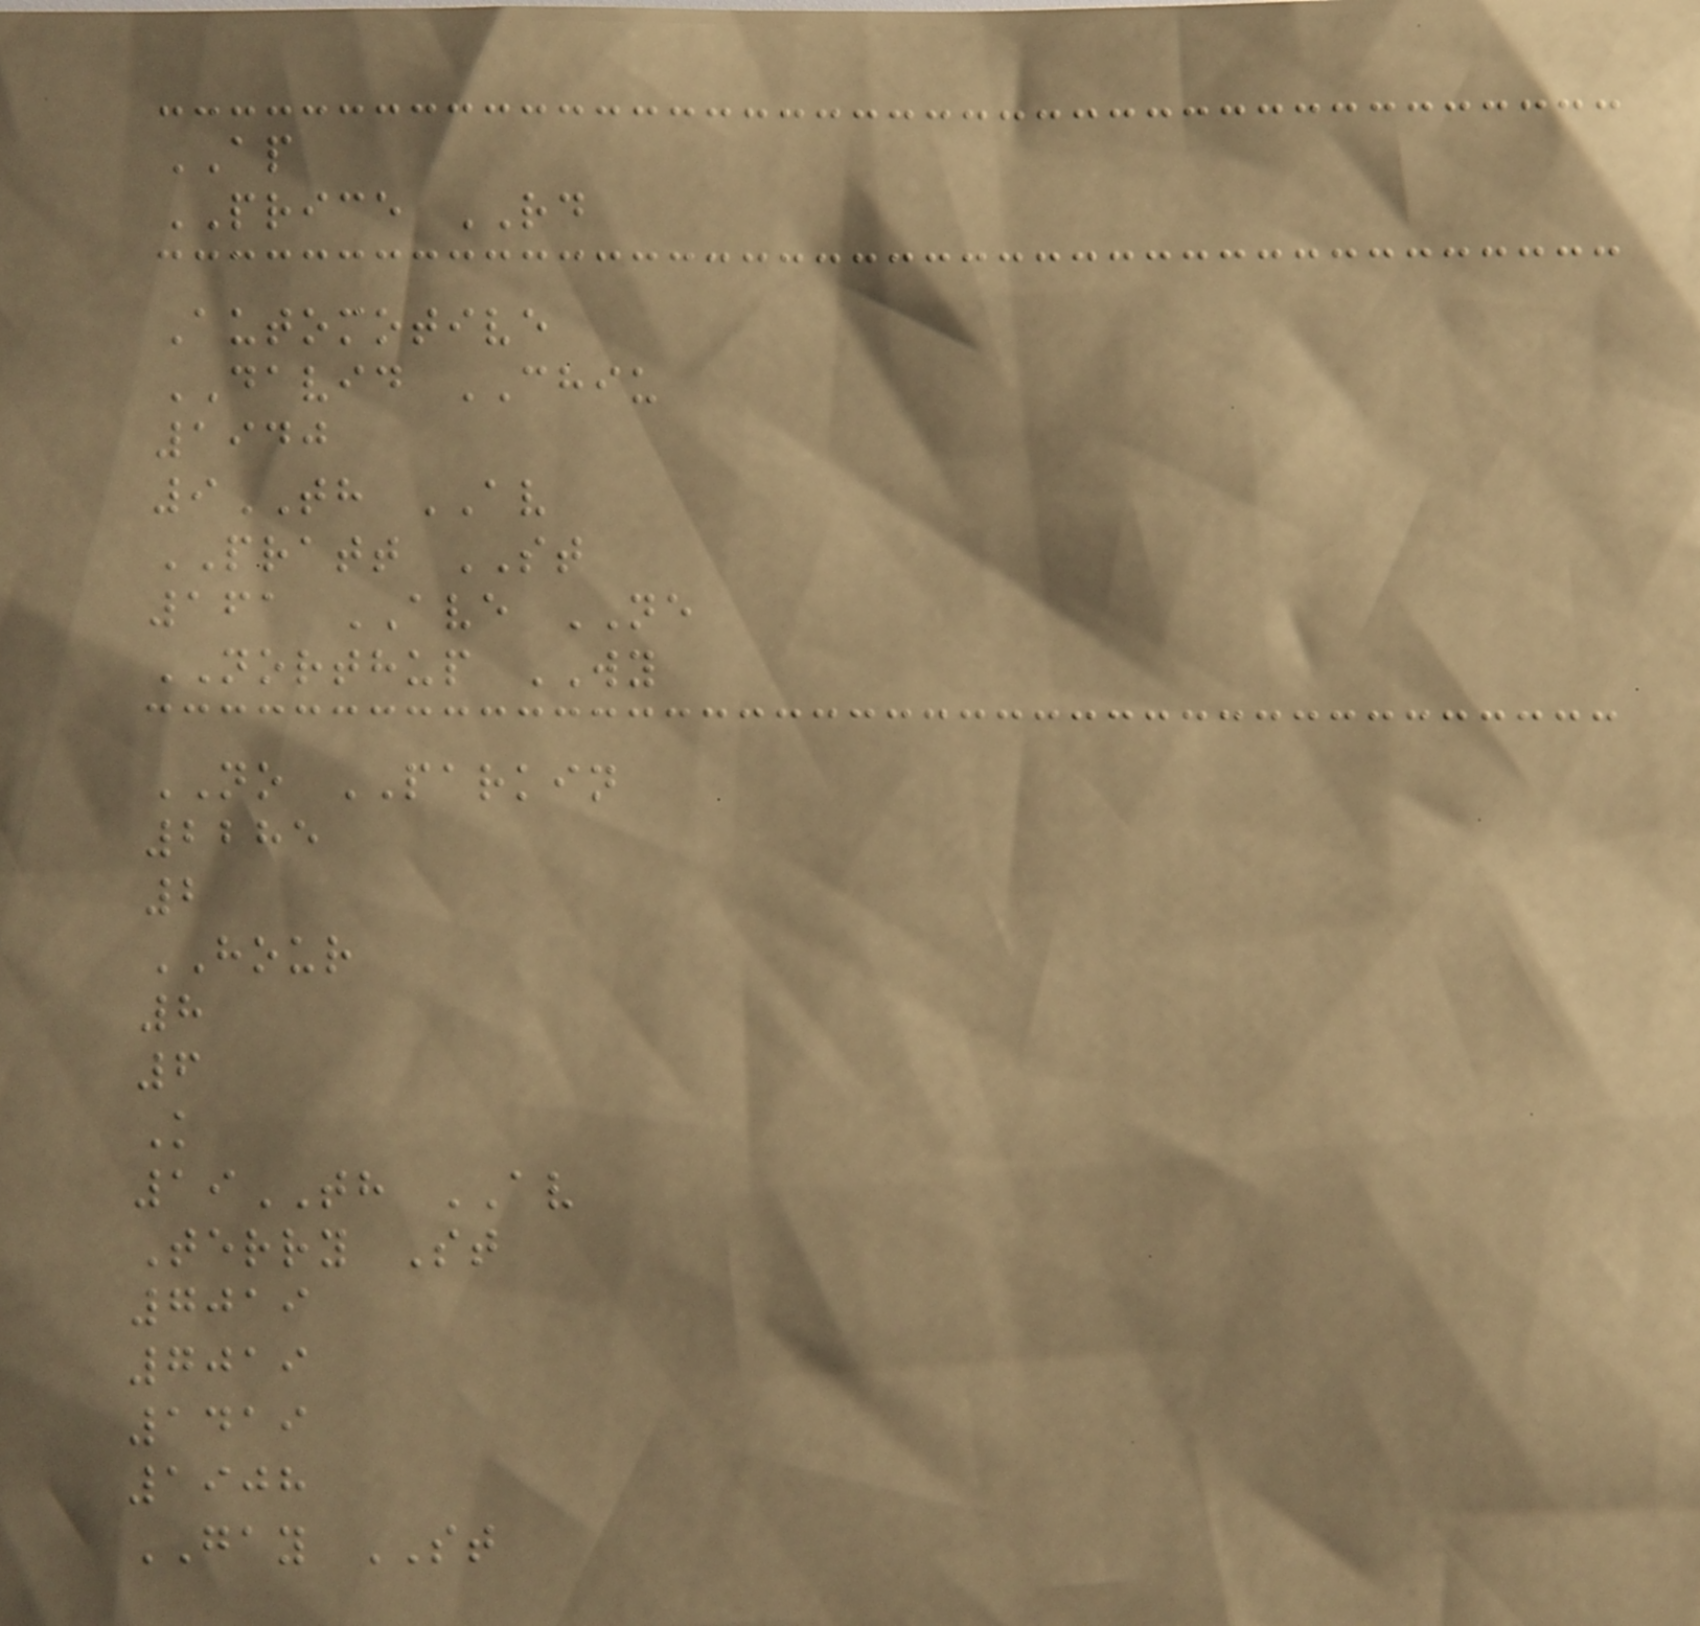AP
PRICE RD
Automotive
DAVID CHIU
1940
9TH AV
PRATT ST
161 AVE NE
NORTHUP WY
NO PARKIN
2285
2
HOUR
8
6
K
19TH AV
Terry St
7019
7019
1419
1908
GAY ST
